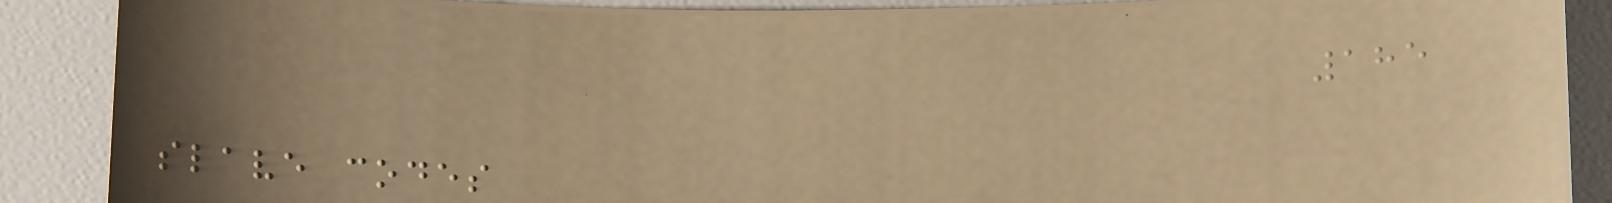185
slave codes
